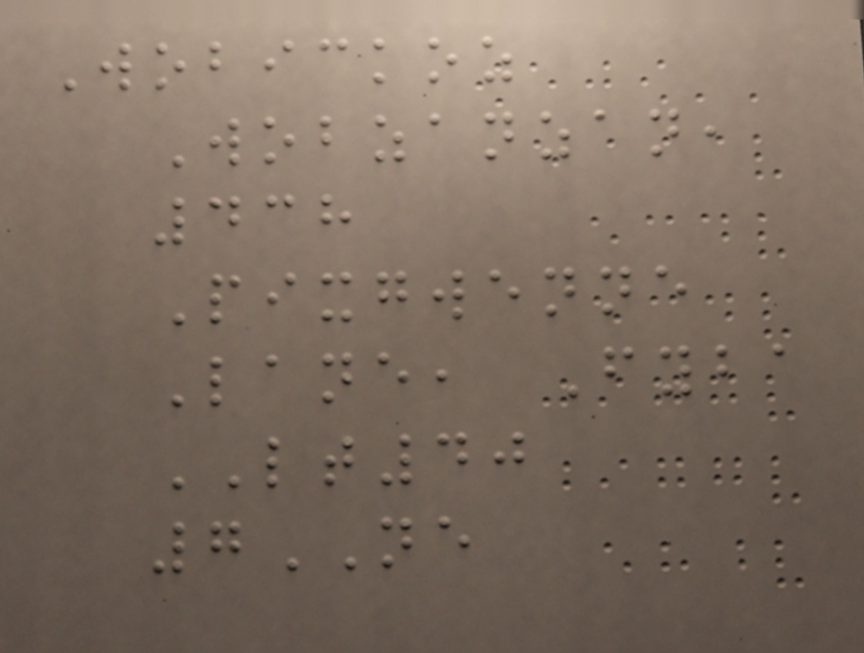Wobickoz
Wobzanzan,
438
Pixgwenne
Lane, Fyba
LT40
7NE
